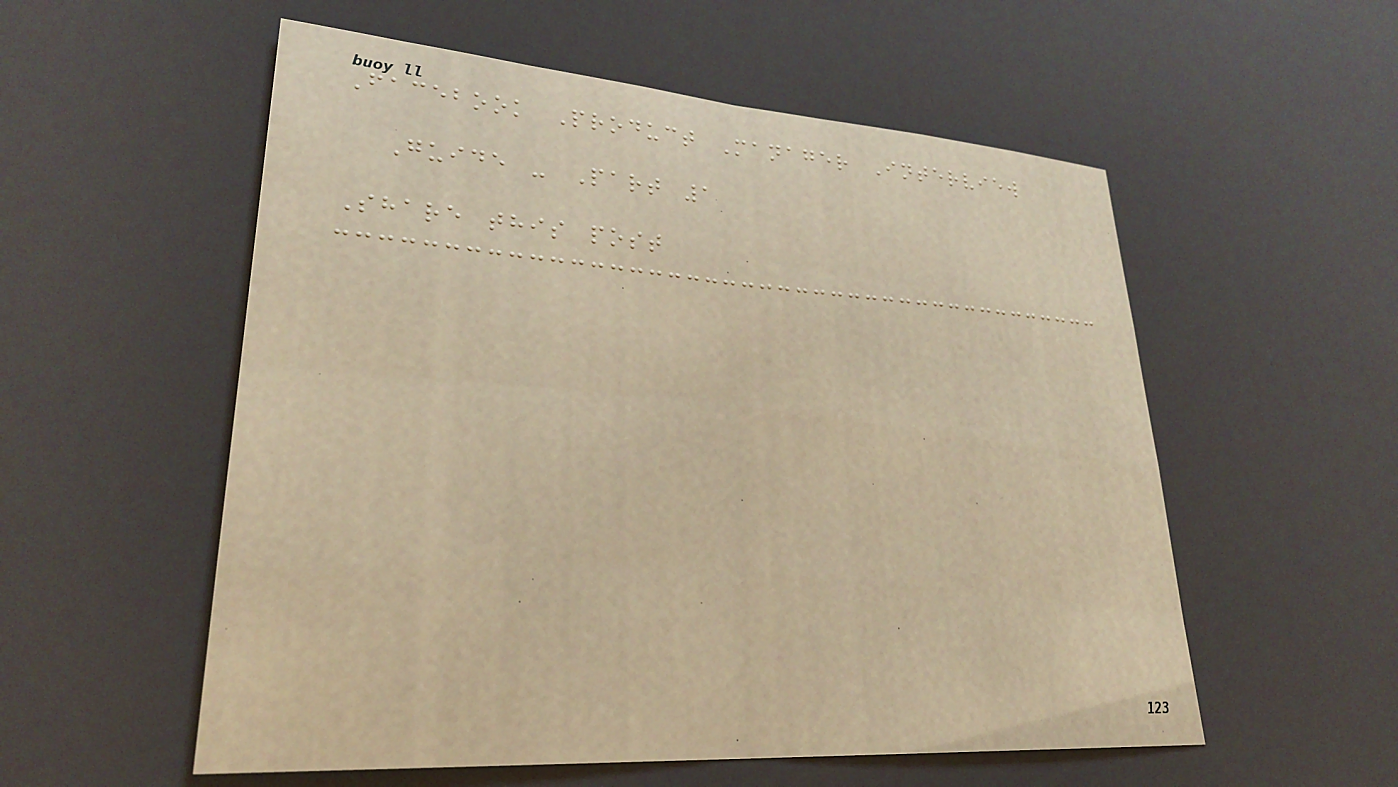Facebook Product Manager Interview
Guide - Part 1
Share this post
